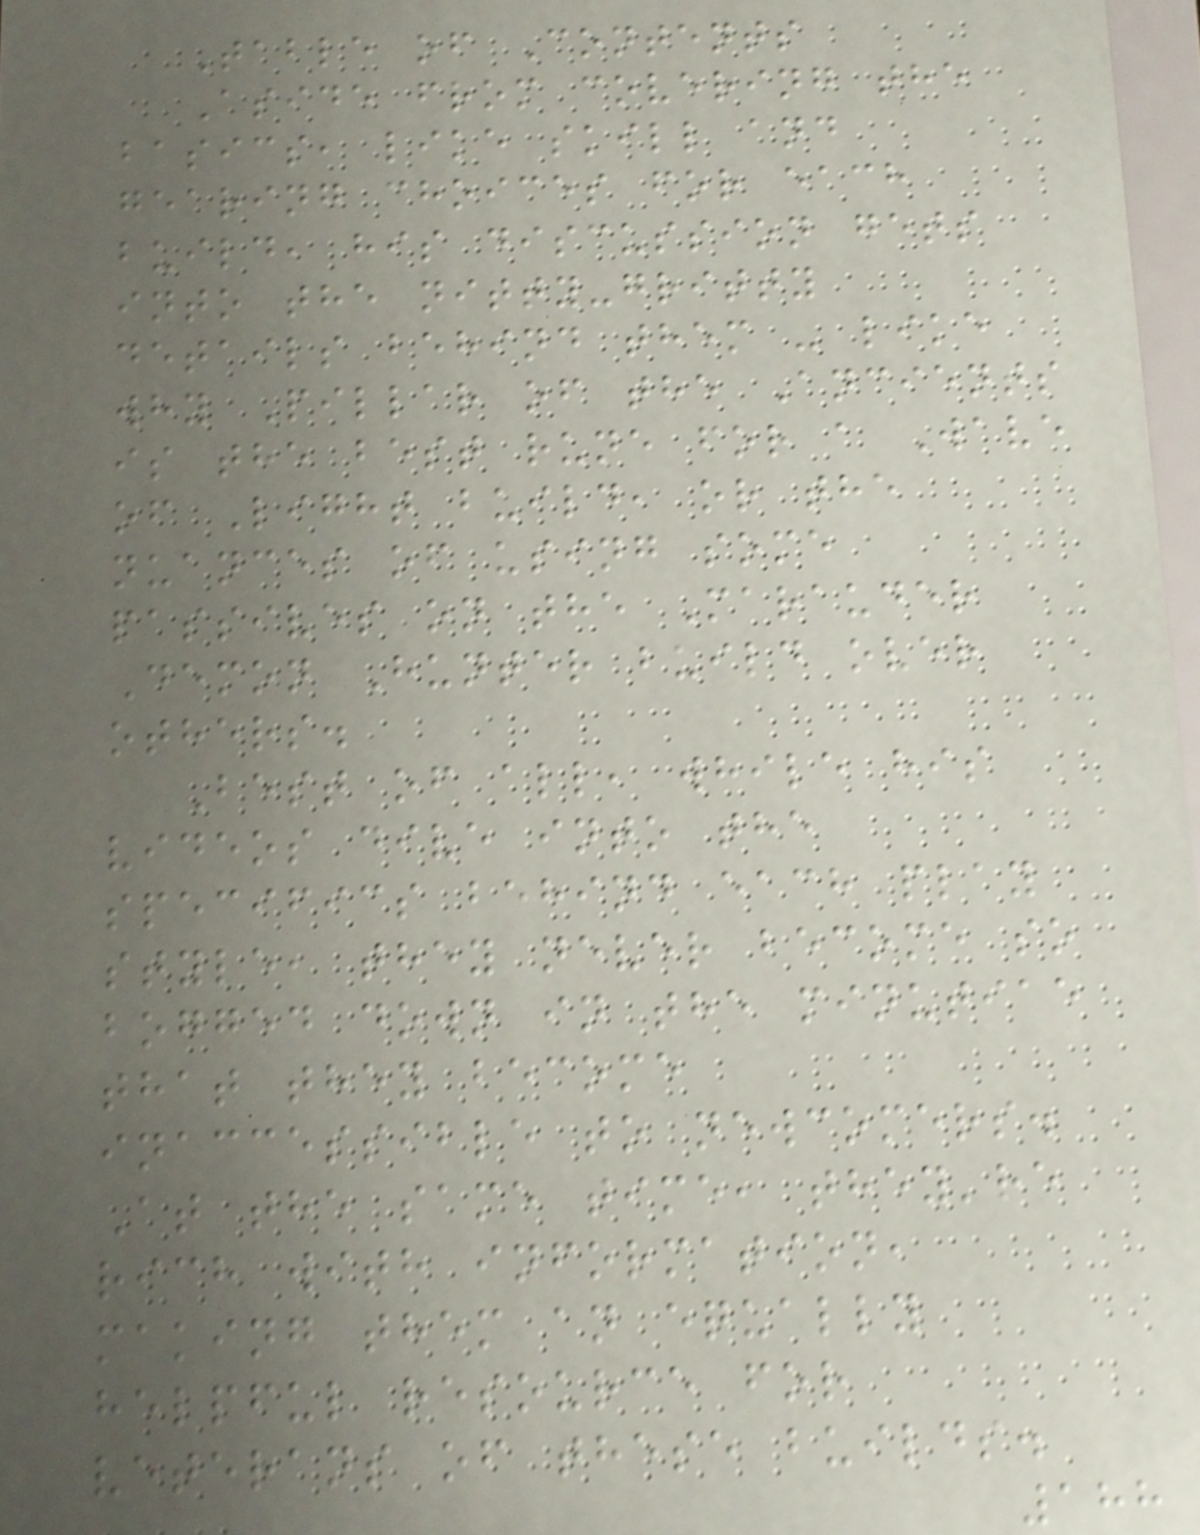Table of Contents
Aside from covering the
basics, like skill and
gearing choices for each
build, his discussion gets
into the nitty-gritty
details behind them - like
why Pillar of the Ancients
is the best rune for a Wave
of Light build, or the
nuances of using some
passives on the Marauder
Demon Hunter build over
others.
Best of all, while his
videos dive into the
specifics behind each play
style, they never become so
bogged down in the minutiae
that they become
inaccessible to newcomers.
At the same time, they're
rich with information,
making them an equally
helpful resource for
veterans of these builds.
188
